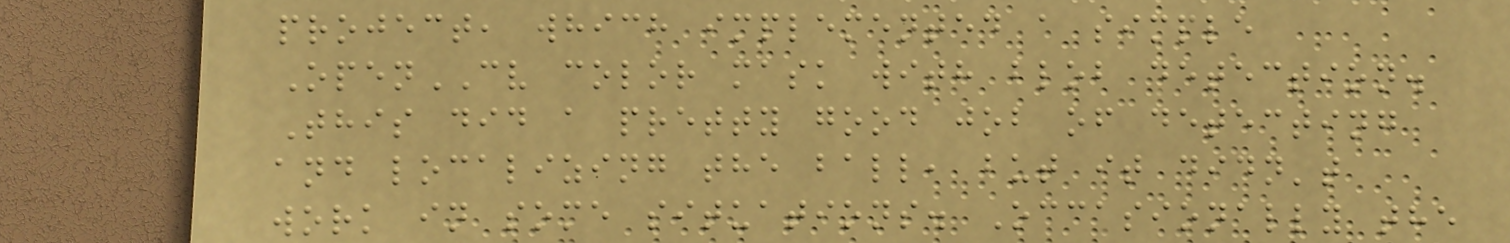project, which implemented a simple
OpenCV color mask with blob detection.
This did a pretty good job of detecting
and localizing the ball, but it didn't
work in some situations. Occasionally the
